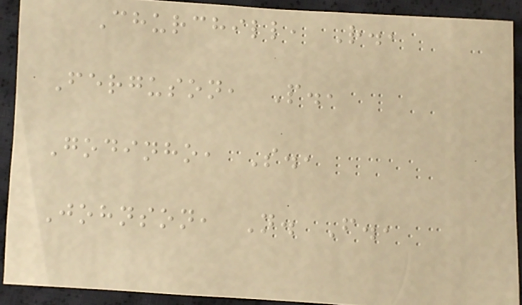Churchill, R.,
Ferguson, P.,
Godinho, S.,
Johnson, N. F.,
